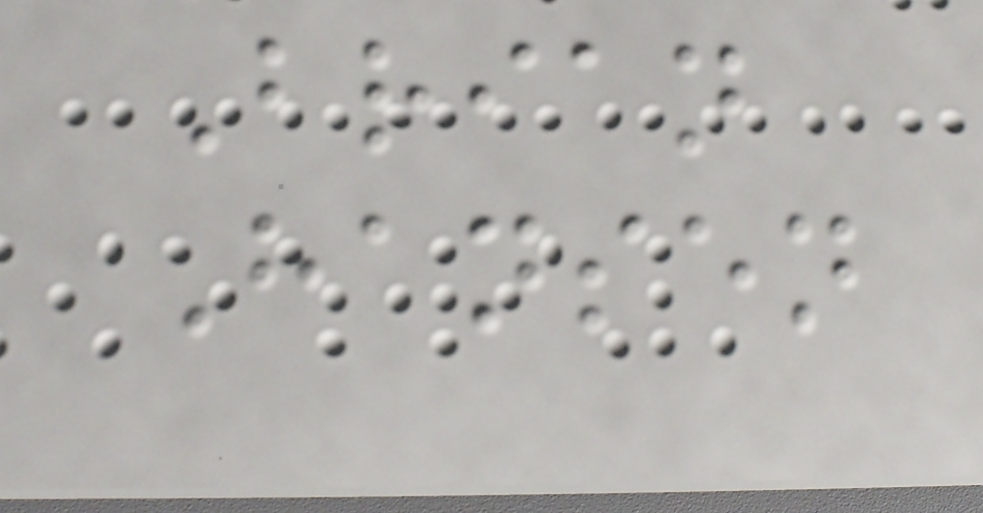Brian
Hansen
